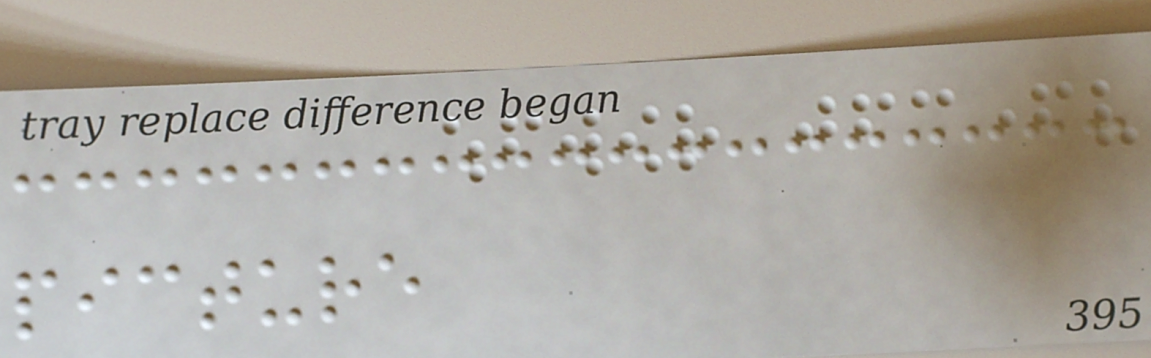picture
